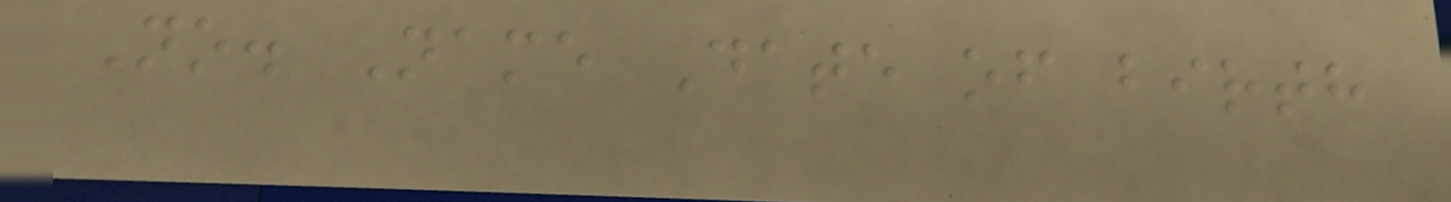No. Name Date of birth
